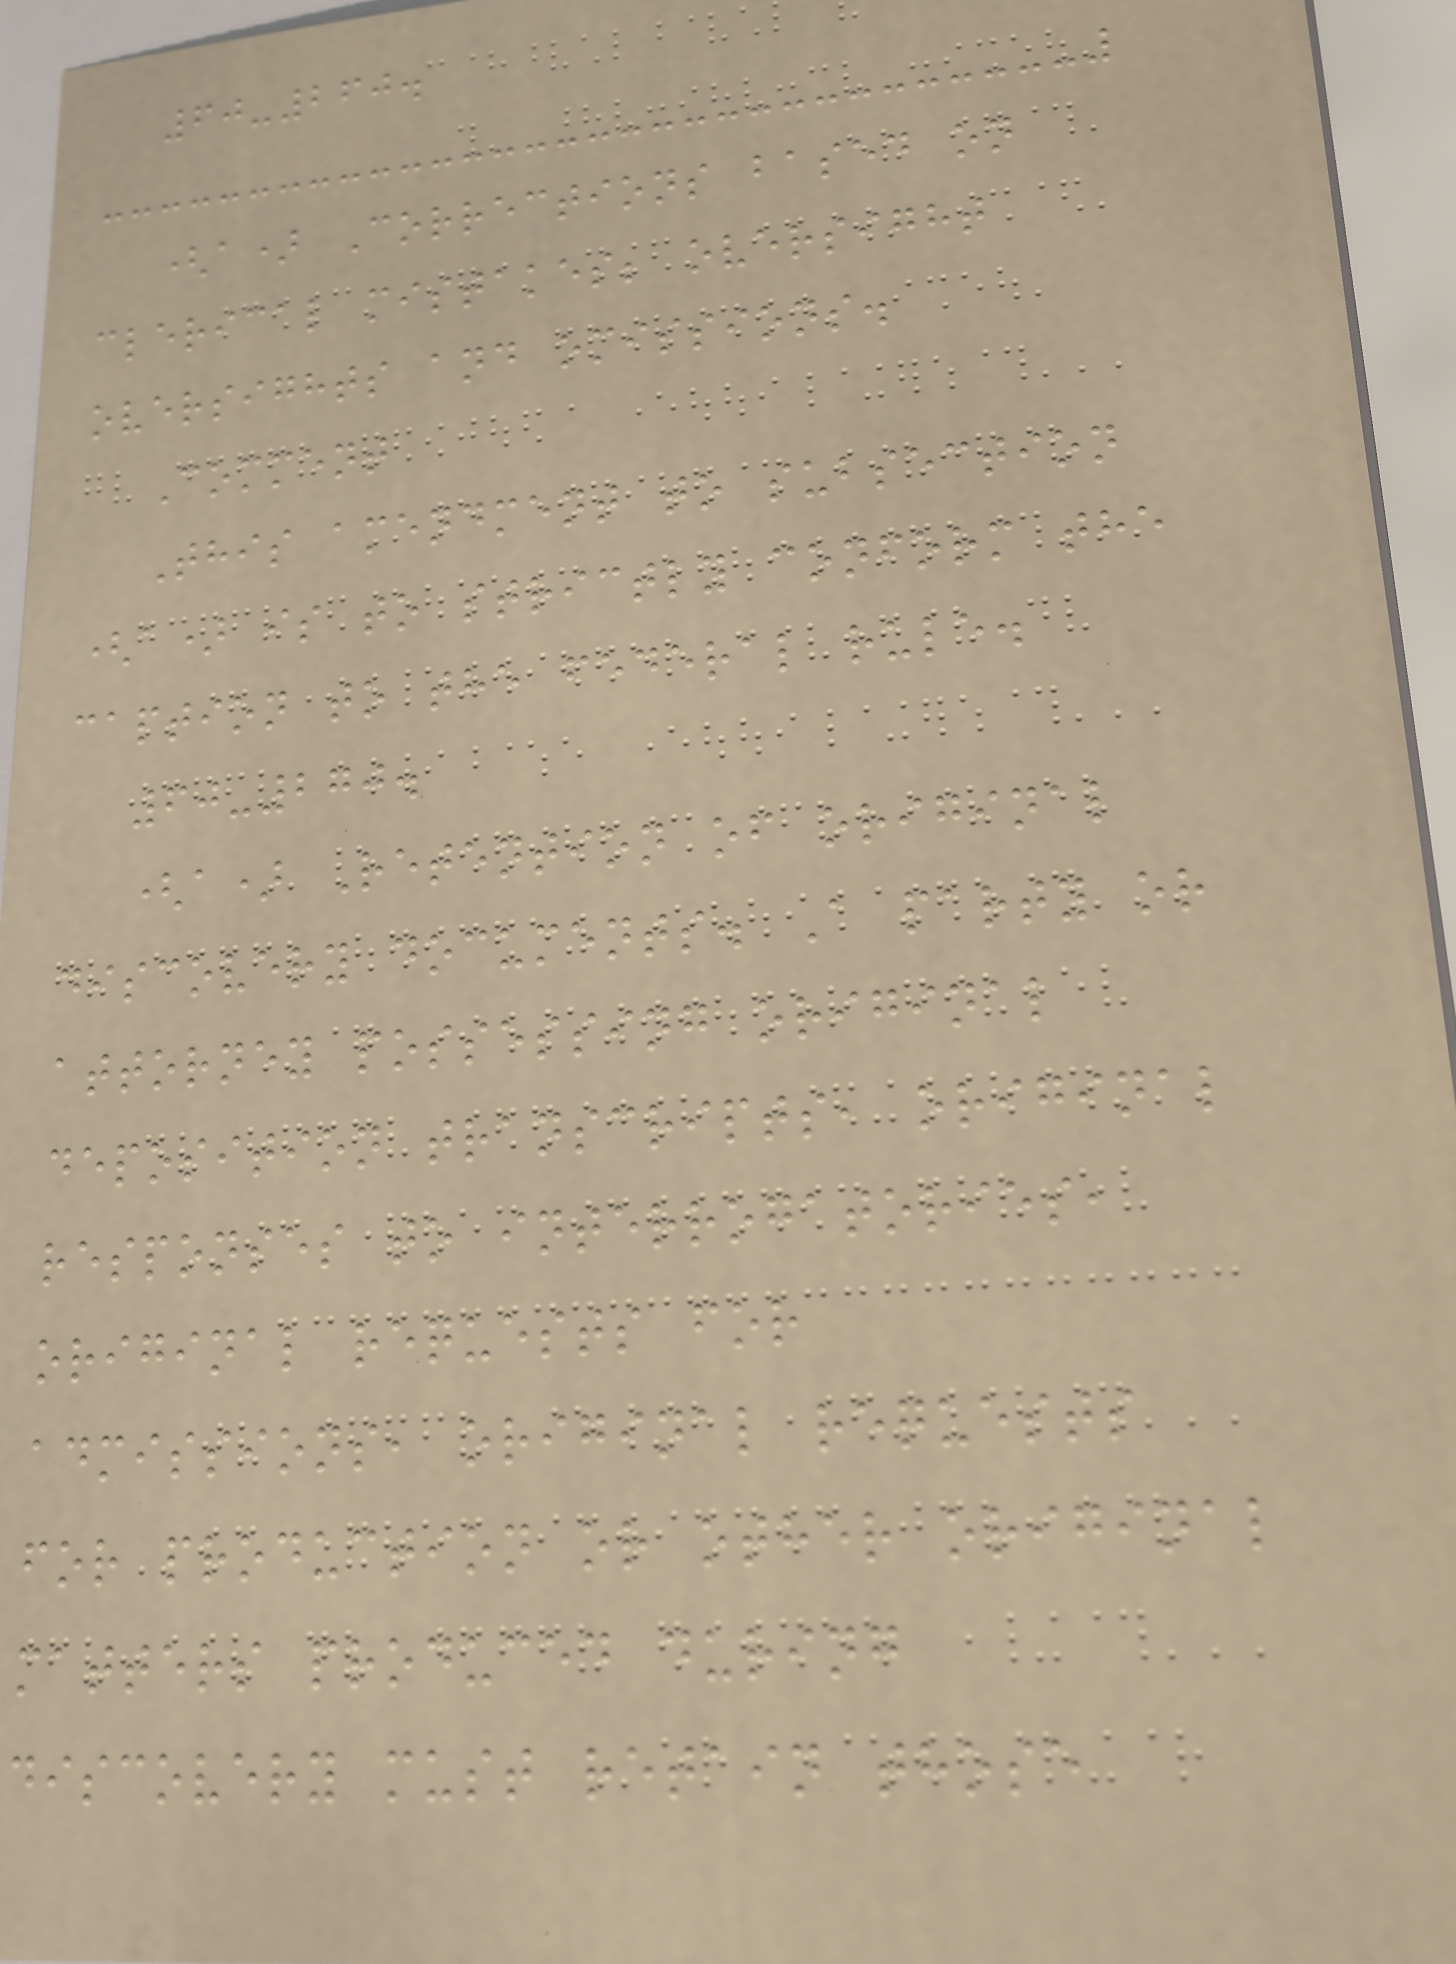60-260.
(a) Corrections based on
clerical mistakes; oversight
oversights and omissions.
Comment
This amendment to subsection
(a) is to strictly conform the
caption to the federal rule.
60-270.
(a) Retention of original
discovery documents. A party or
attorney possessing original
deposition transcripts, original
responses to interrogatories,
original requests for
admissions, original requests
for production or other original
matters produced during
discovery must retain those
